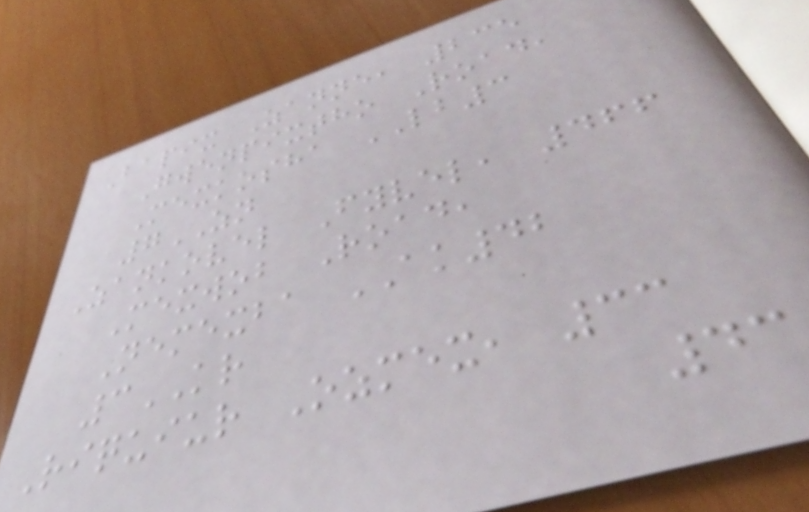Bapix Zanne, 235
Gwenpixtho Road,
Mexkosha LB3
7ZN
Zankovel Fyvel, 466
Mexwob Road,
Nemexba AK42
3KR
Riquiur Ozmex, 33
43
